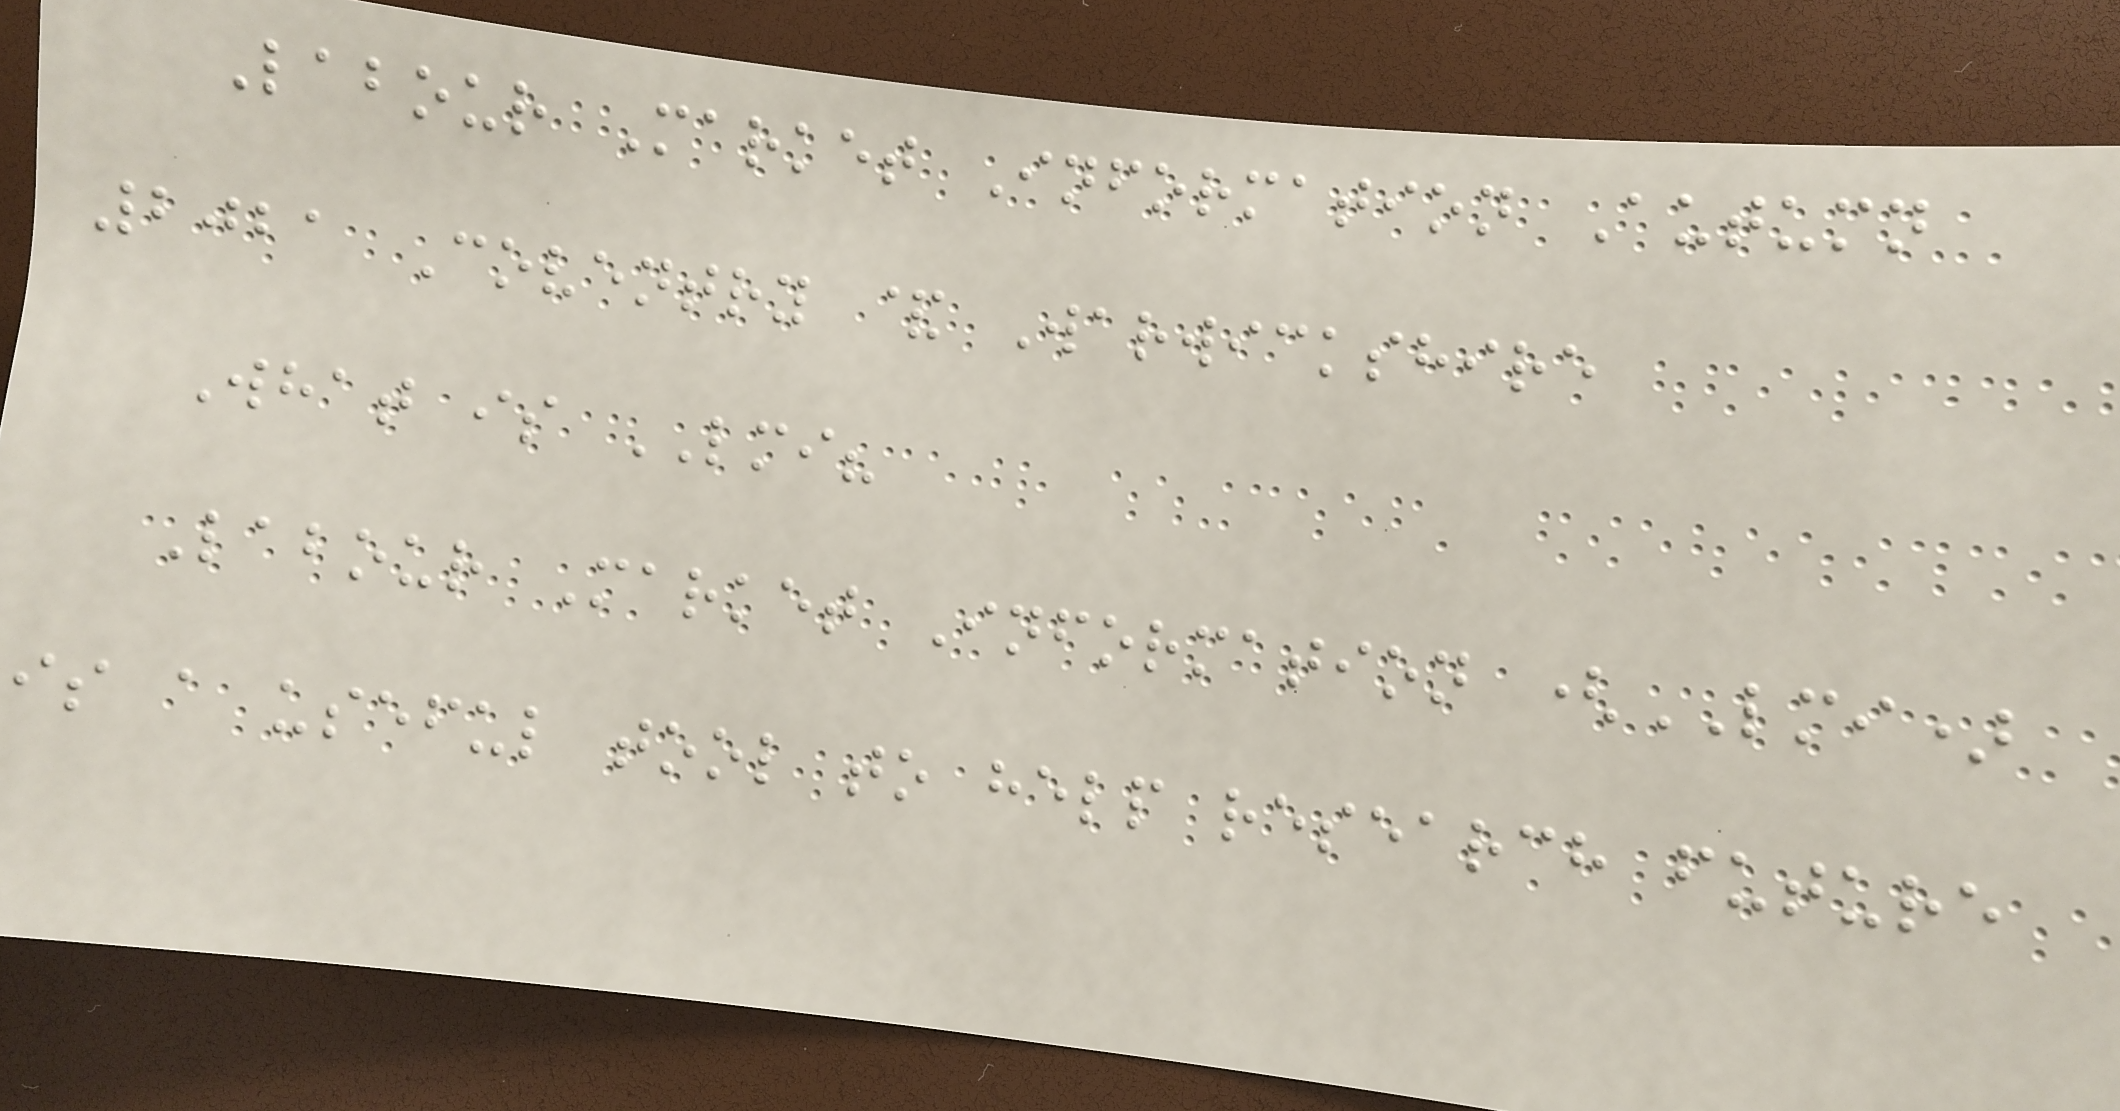Labour Market Information Autumn
2021 Coventry & Warwickshire
What is LMI?
Labour Market Information (LMI)
is a useful tool to help research future
